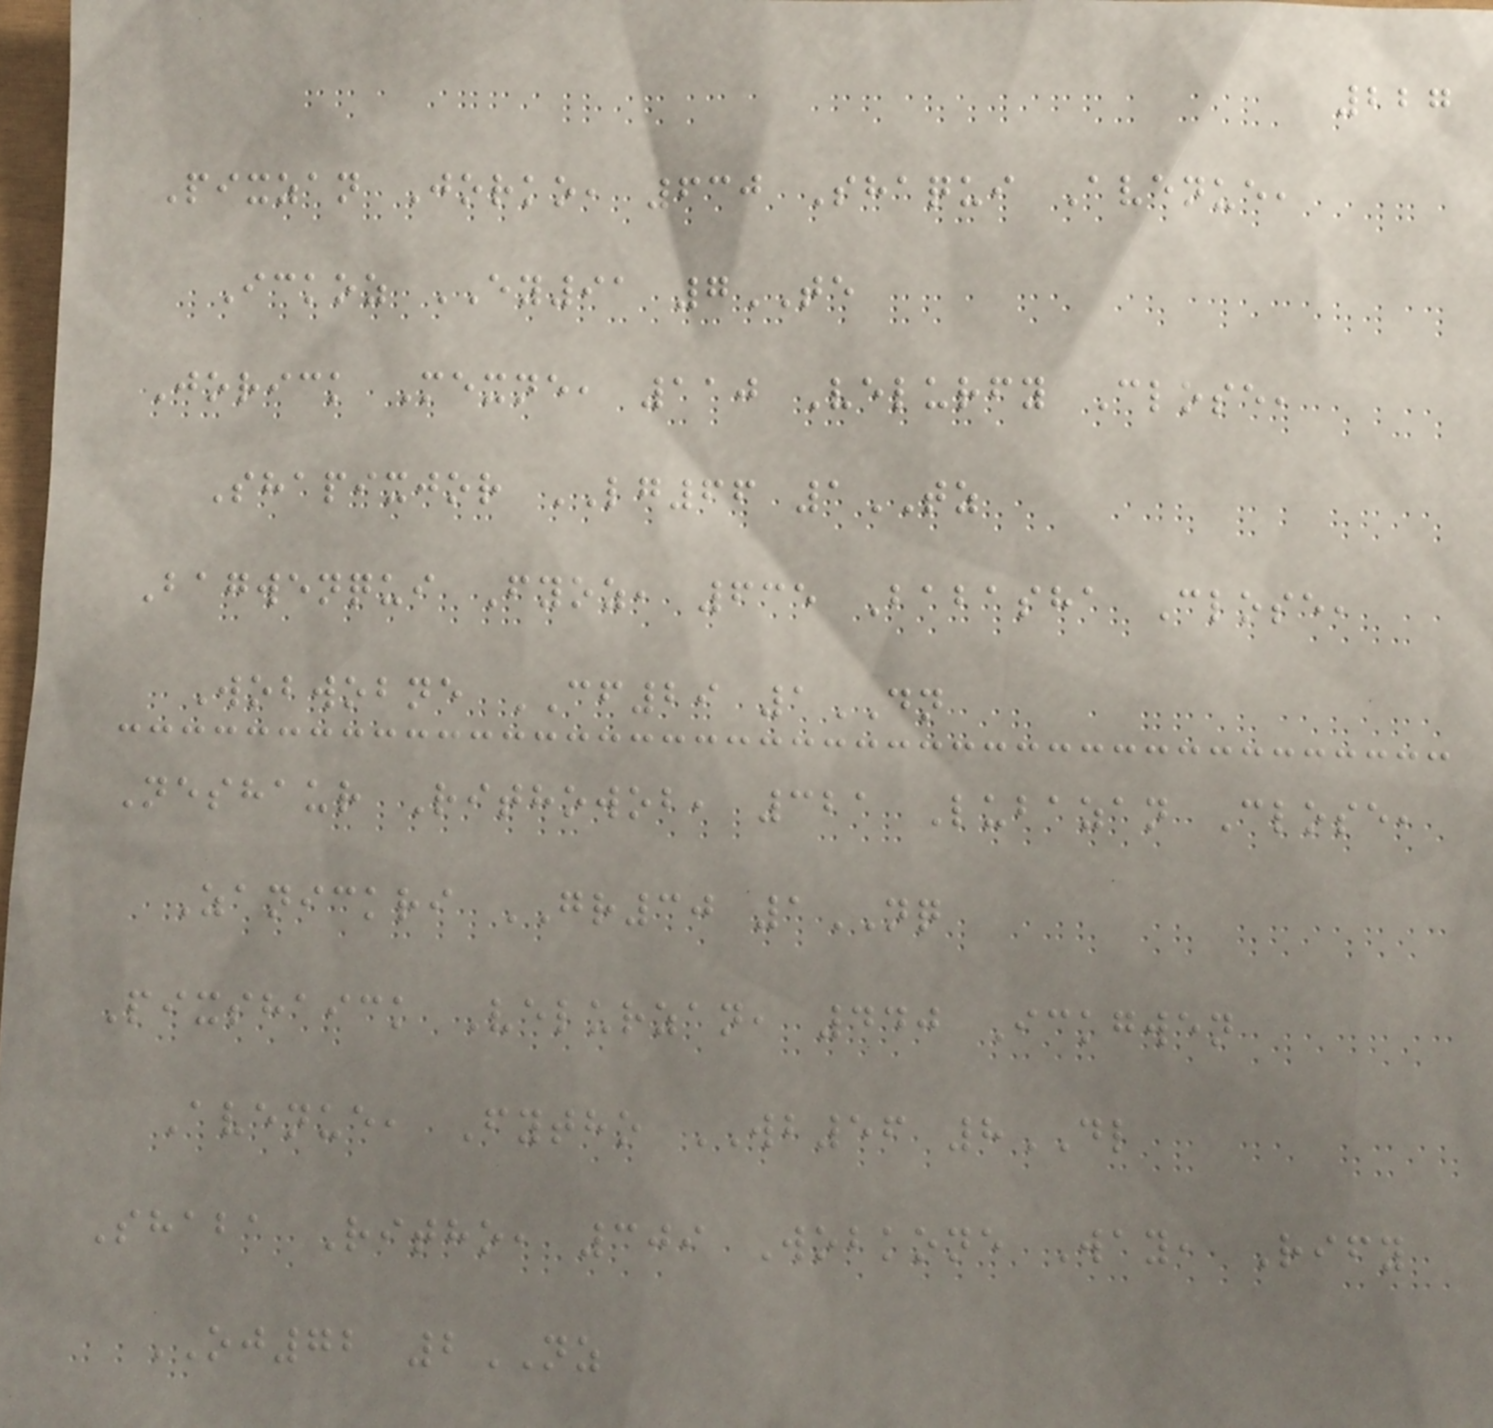227
Pixzan Jorko, 630 Shaqui Avenue,
Ickoz EY91 7TE
Jorick Mexne, 110 Velurfy Close,
Shapixjor LG66 1TZ
Bagwenqui Fyoz, 635 Babasha Close,
Wobwobne CF29 1DN
Neshaur Rithowob, 321 Lubazan Close,
Zanickri GR30 1NQ
Pixshaick Velurzan, 440 Ickgwen
Avenue, Fytho WB56 8DL
Shaba Ritho, 309 Wobkone Way, Rify
OJ72 2NZ
